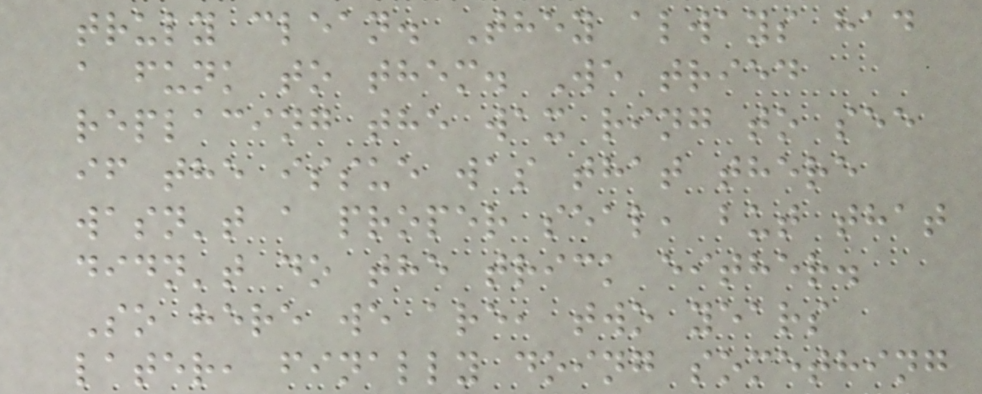truly clean. They always had
a funk to them. We tried
replacing the wax ring to see
if the issue was that there
wasn't a proper seal, but that
didn't do the trick either.
So here we are, two years
later, finally doing something
